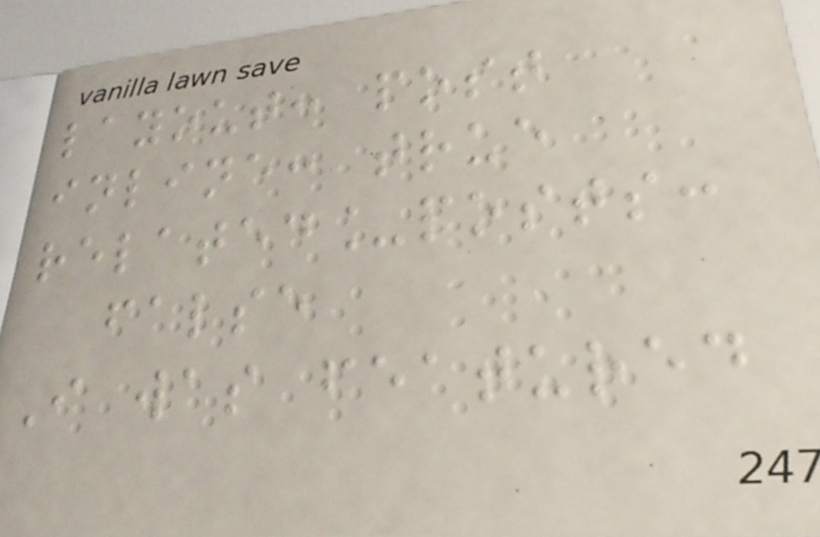layout: post
inline: true
related_posts:
false
I was featured
